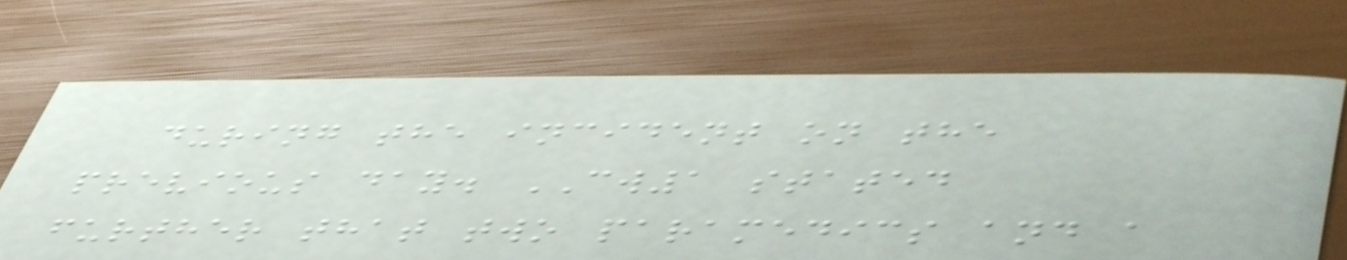during the incident on the
previous day. CW1 stated
further that two paramedics and a
